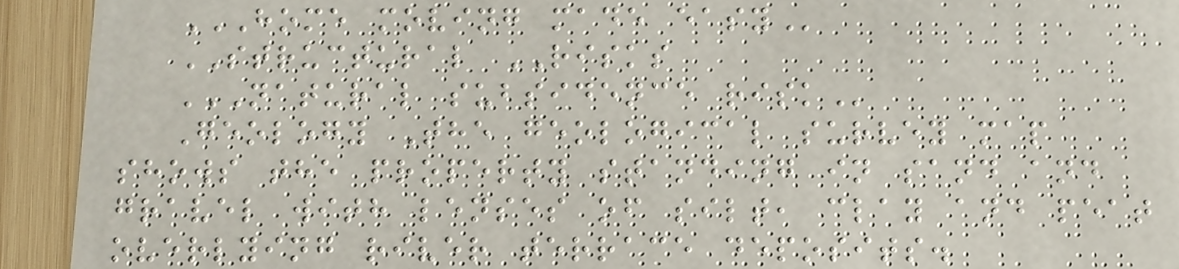HOME MOVING MADE EASY
STRUCTURAL RISKS
NATURAL SUBSIDENCE RISK
Geology The geological survey map
shows the property standing in sand and
gravel with lenses of silt, clay and peat
overlying river terrace deposits.
